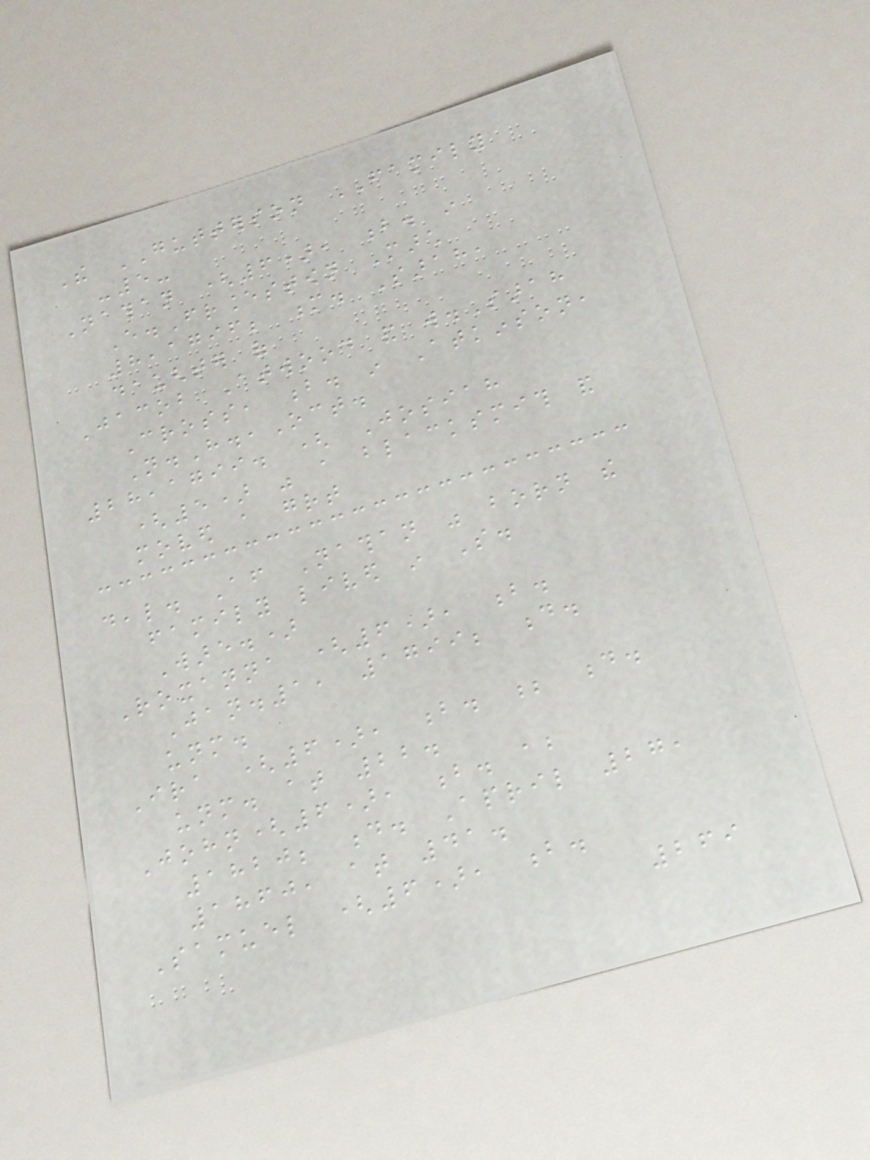The GUTTERSON FAMILY
-5-
Nathan (6), b. in
E.Francestown March
8,1796; m. Sarah,
daughter of
Jacob Atwood and w.Sarah
Cross, b. in Atkinson,
N.H.,Oct.
28,1799. ( Josiah
(5) was a blacksmith and
moved a great
deal. After Nathan was born the
family lived in So.
Ware.)
Roxanna (6), b.
Jan.1, 1799; d.
unm.
Ira (6), b. ; d.
unm. at 22.
John(6), b. about
1820; d. April 27,
1860, at 41.
Samuel (6), b.
269
